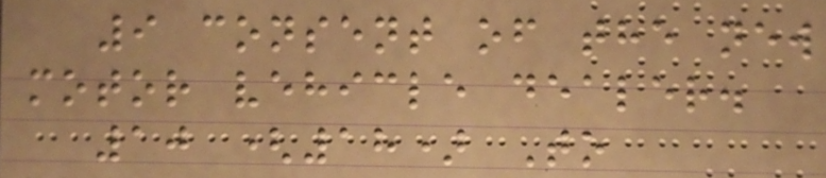9 consent of the new
motor vehicle dealer.
10 (18) To
